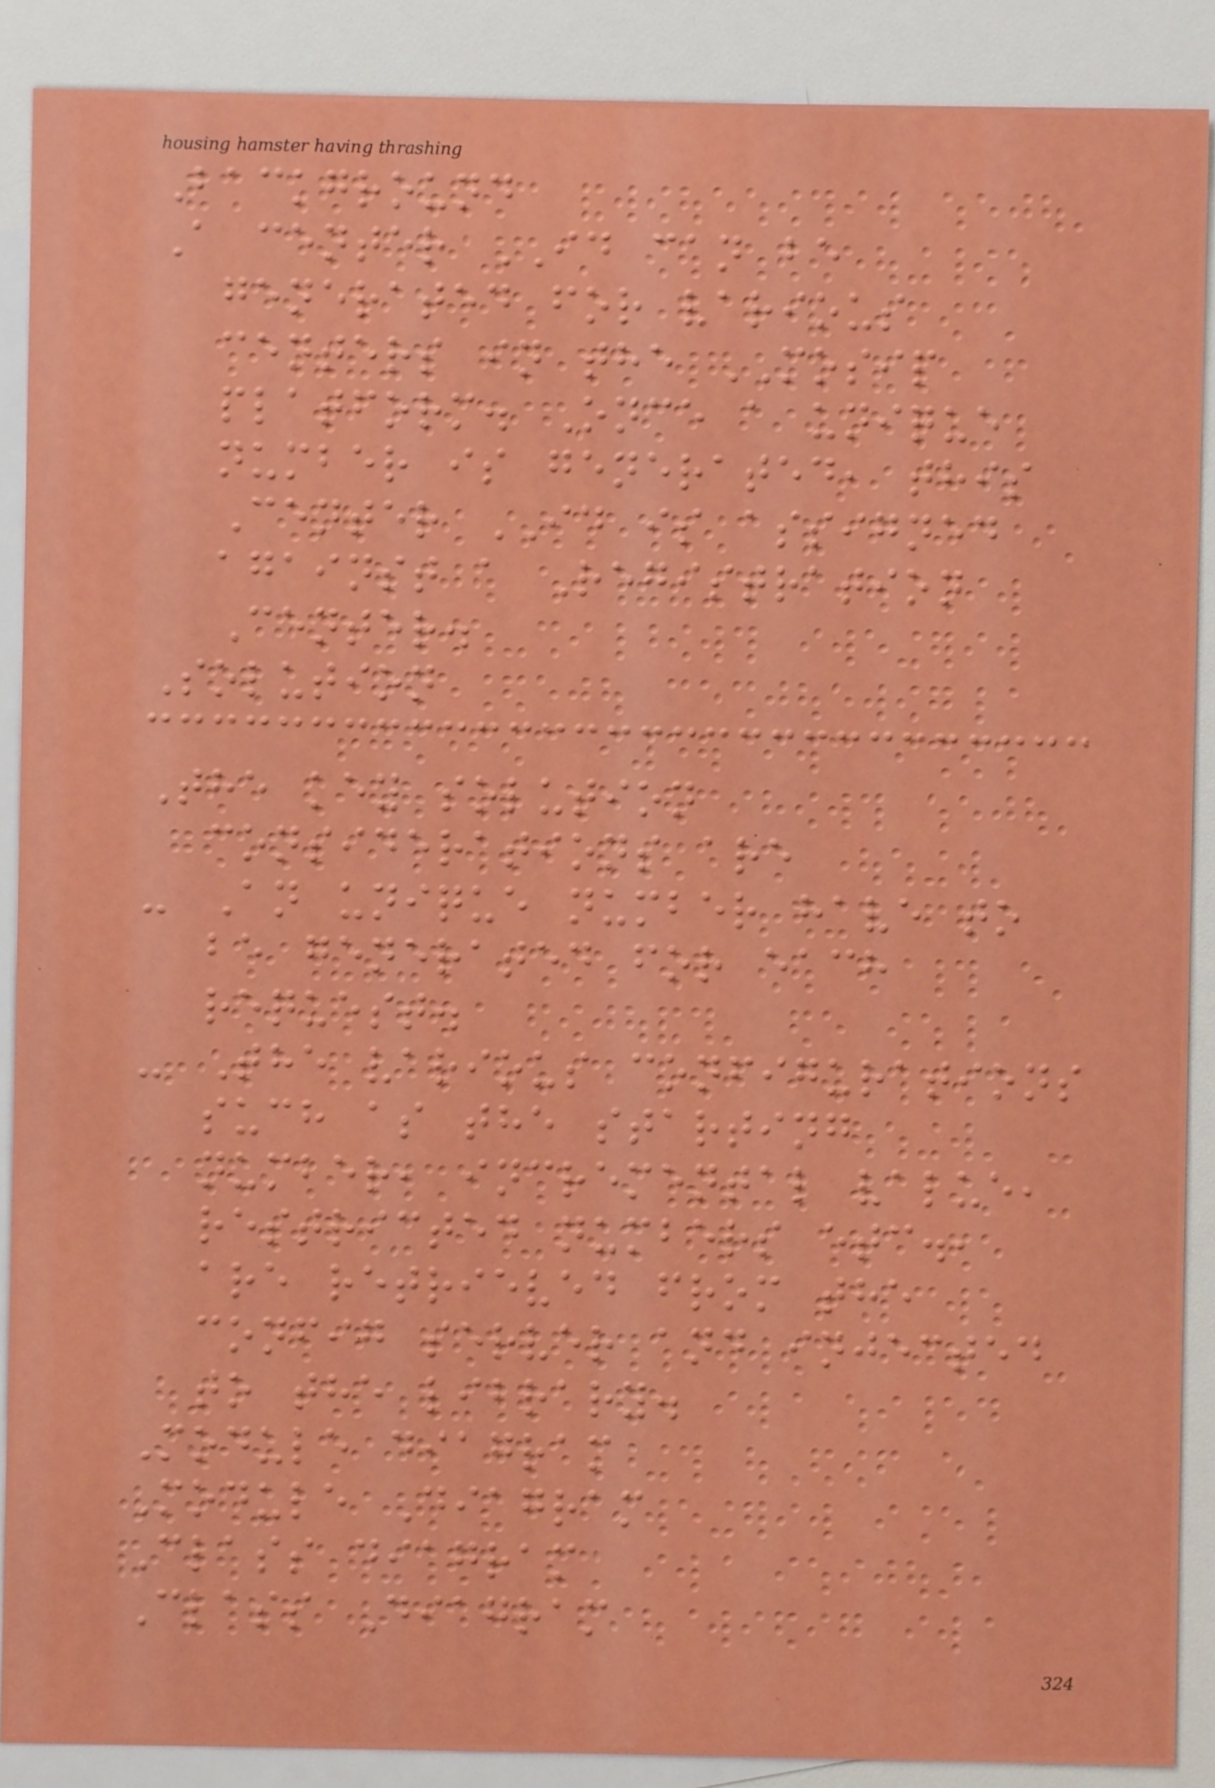Background
A center ID can be
generated for various
centers in the MOSIP
platform. Once a unique
number is generated, this
Center ID is assigned
against a Registration
Center.
Solution
The key solution
considerations are
- An unique number have to
be generated for each
request.
- The various configurations
such as the starting
number, incremental value,
restricted numbers etc.,
are retrieved from the
config server and injected
to the library.
Module diagram
Module Diagram
Class diagram
Class Diagram
